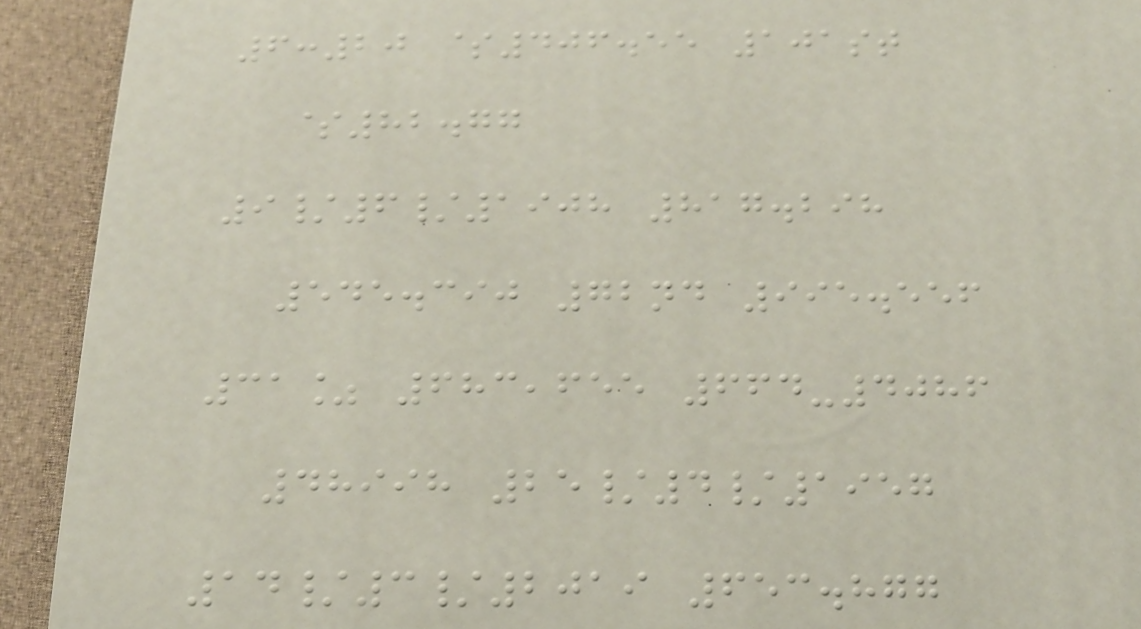6:20 $406.55 101st
$82.77
9/6/1908 817.298
545.390 72nd 995.556
31% 683,655 664-4086
48998 25/4/1957
14/3/2019 653.877
